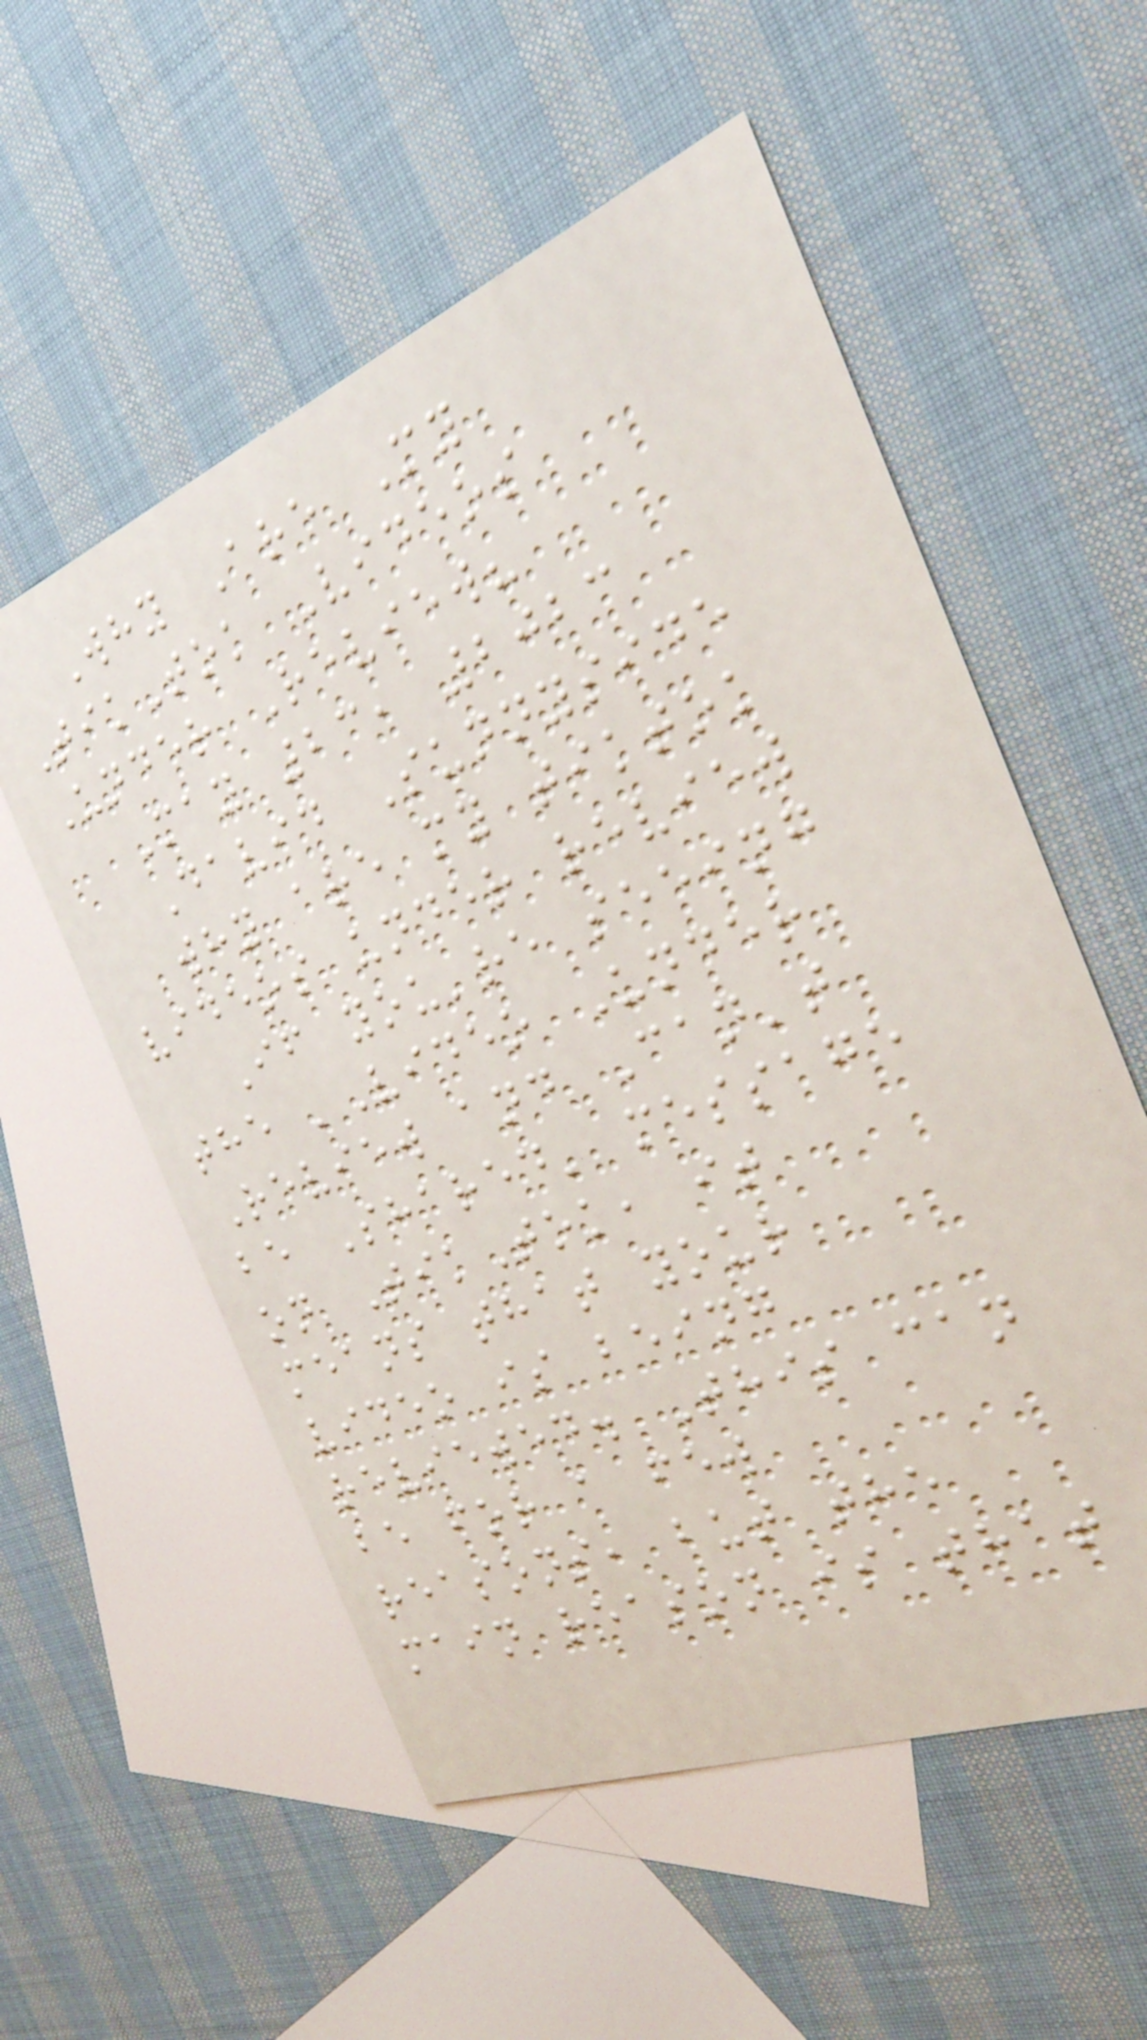Why Are My
TikTok Videos
Under Review?
May 23, 2023
David Sunnyside
why are my tiktok
videos under review
If you're seeing
the 'Video Under
Review and Can't
be Shared' message
on TikTok, it
means that your
video is being
reviewed. This can
be for a few
reasons, but the
main reason is that
